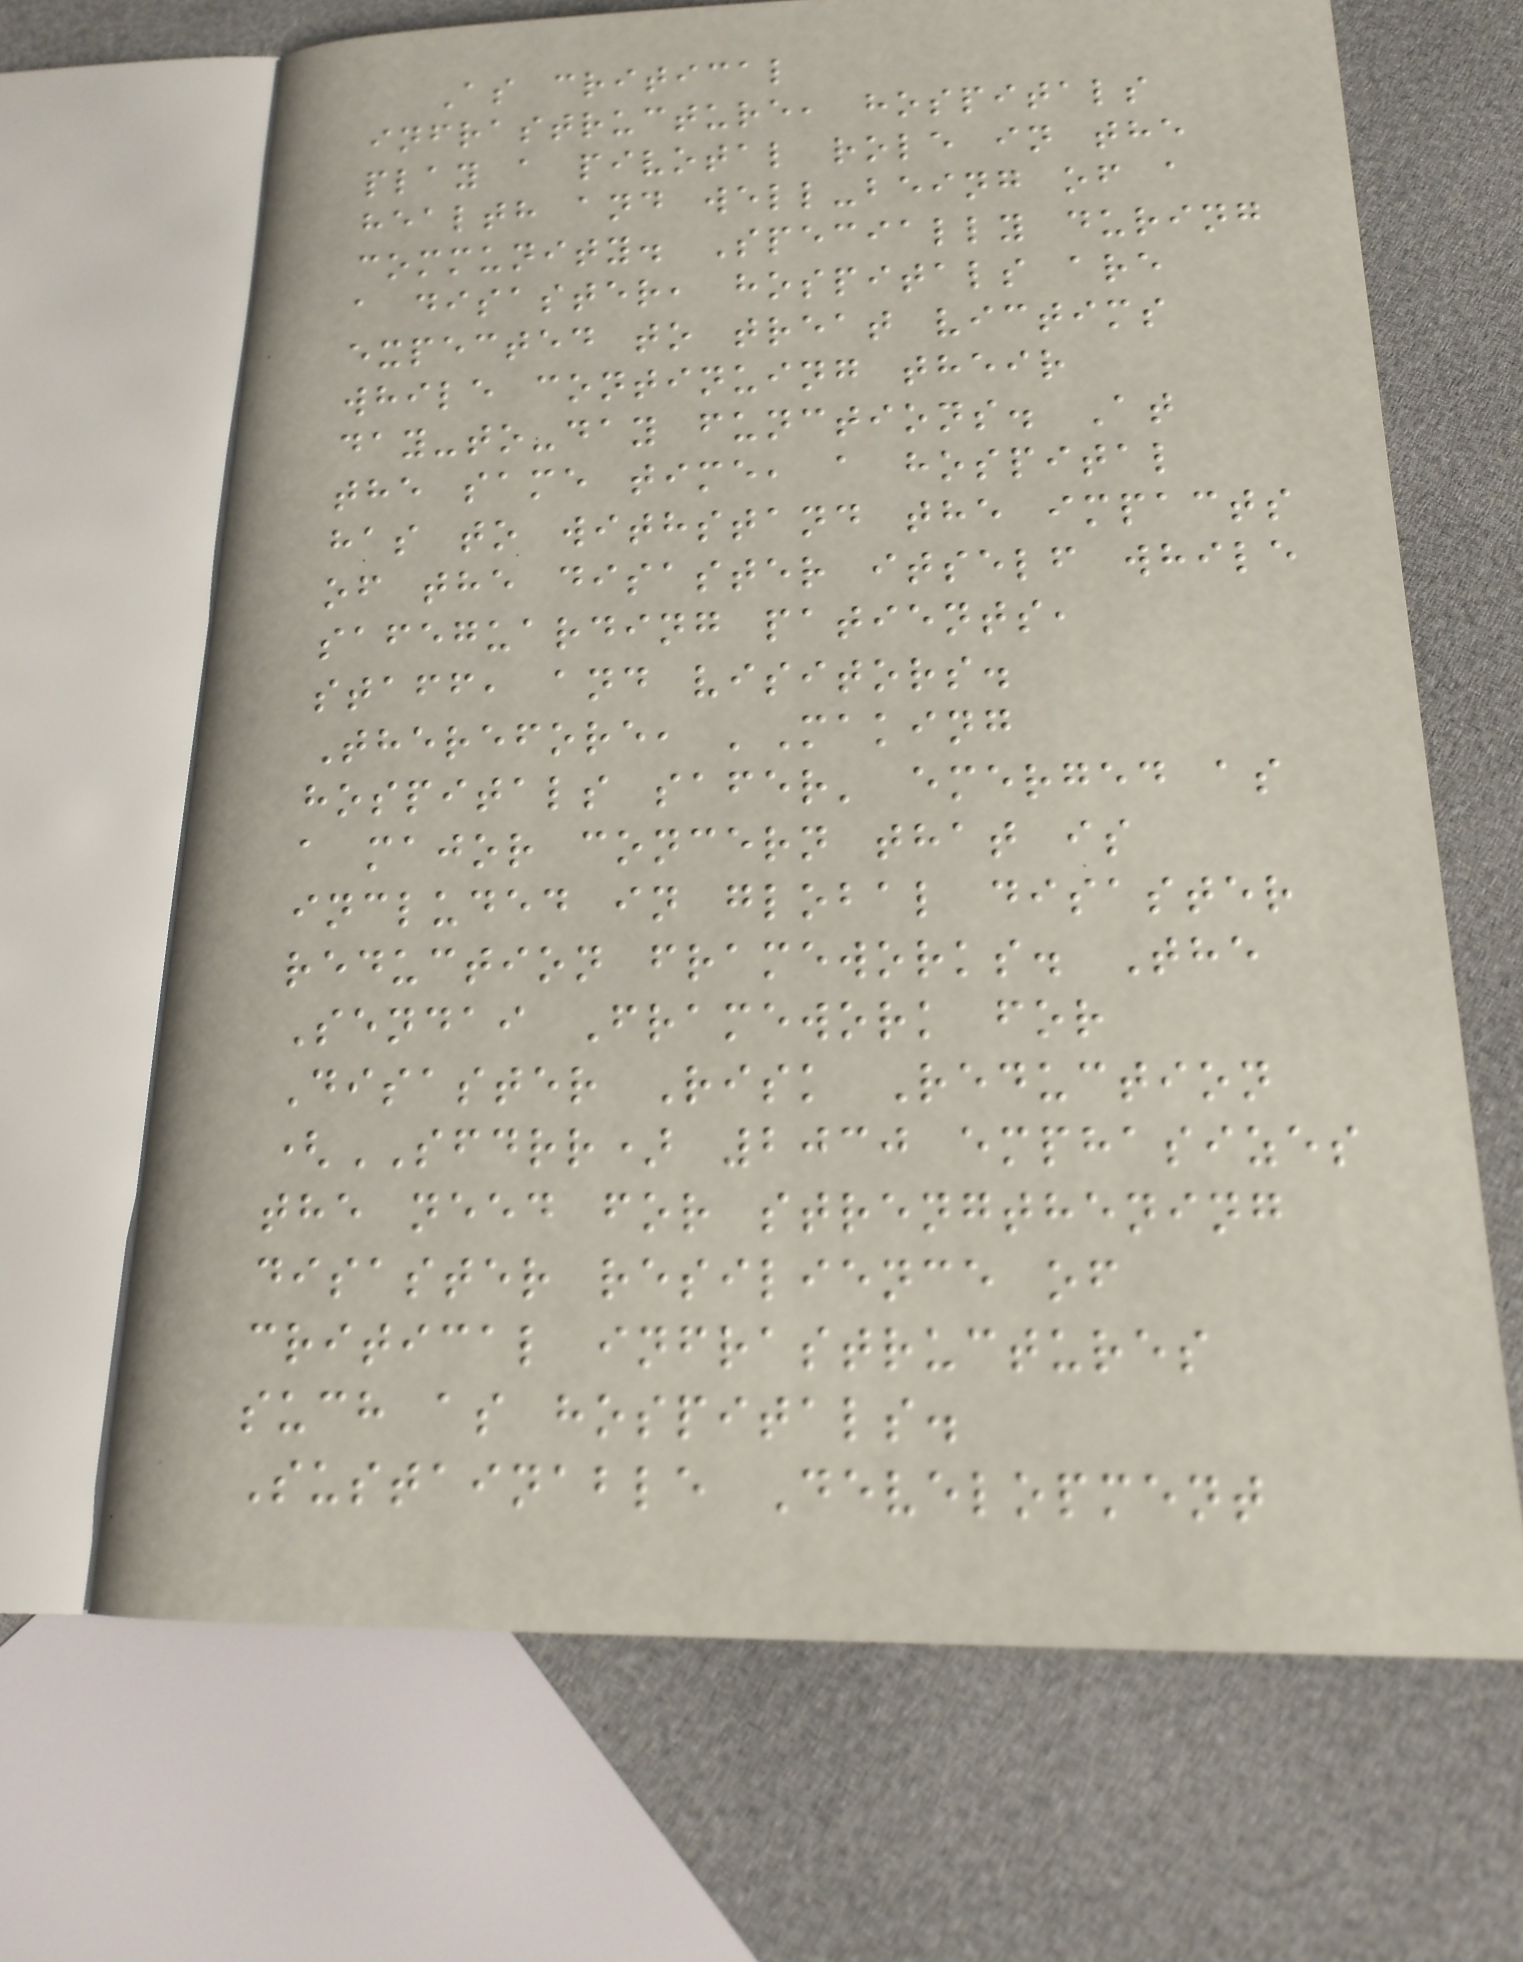As critical
infrastructure, hospitals
play a pivotal role in the
health and well-being of a
community. Specially during
a disaster, hospitals are
expected to treat victims
while continuing their
day-to-day functions. At
the same time, a hospital
has to withstand the impacts
of the disaster itself while
safeguarding patients,
staff, and visitors.
Therefore, 'Making
hospitals safer' emerged as
a major concern that is
included in global disaster
reduction frameworks. The
Sendai Framework for
Disaster Risk Reduction
(SFDRR) 2030 emphasizes
the need for strengthening
disaster resilience of
critical infrastructures
such as hospitals.
Sustainable Development
